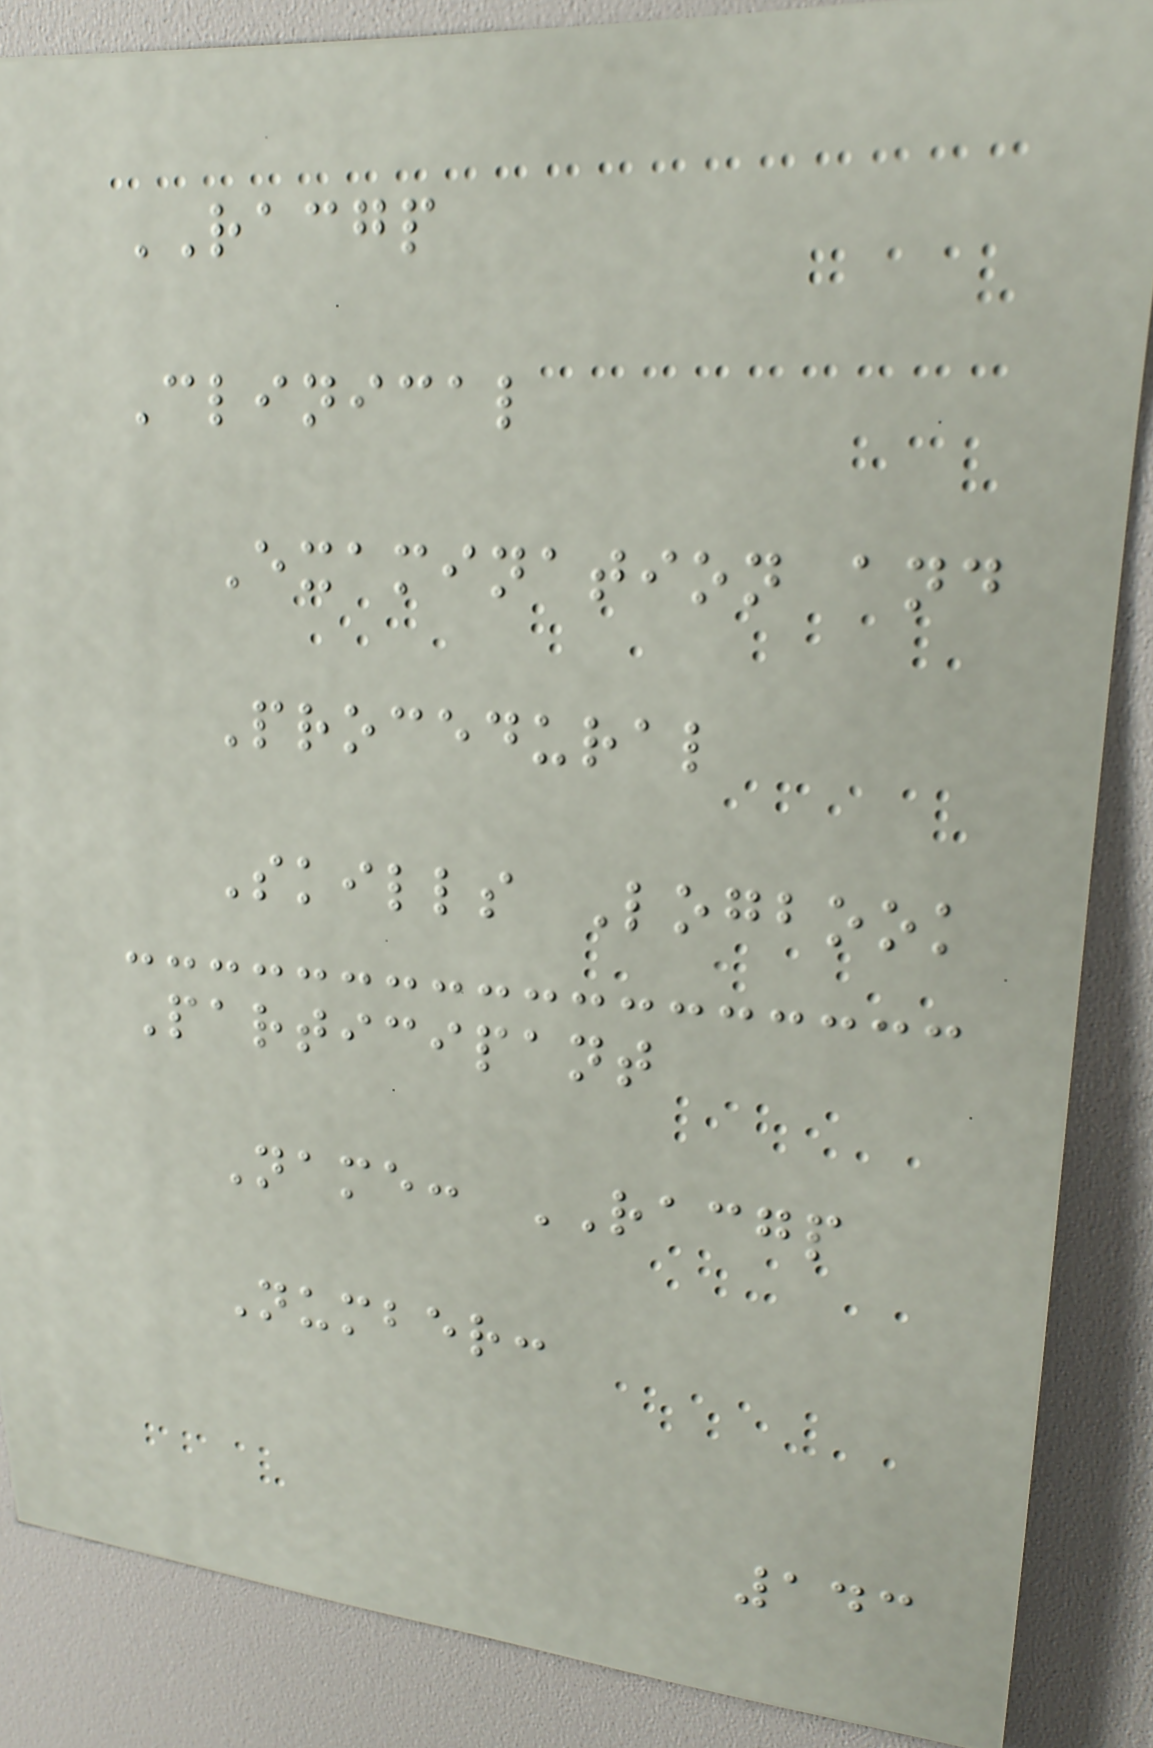RACGP
Clinical
Examination and
Procedural
Skills Logbook
Participant
Name: RACGP
Number:
143
